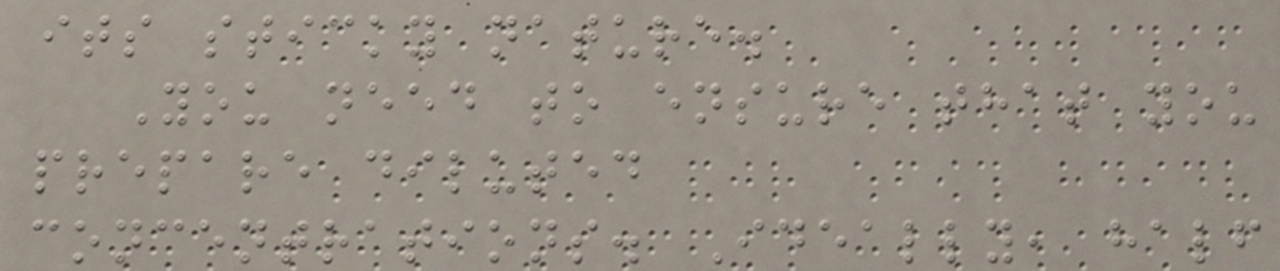its sticky nature.
You need to ensure that you
prepare diluted
concentrations. Ideally, half
